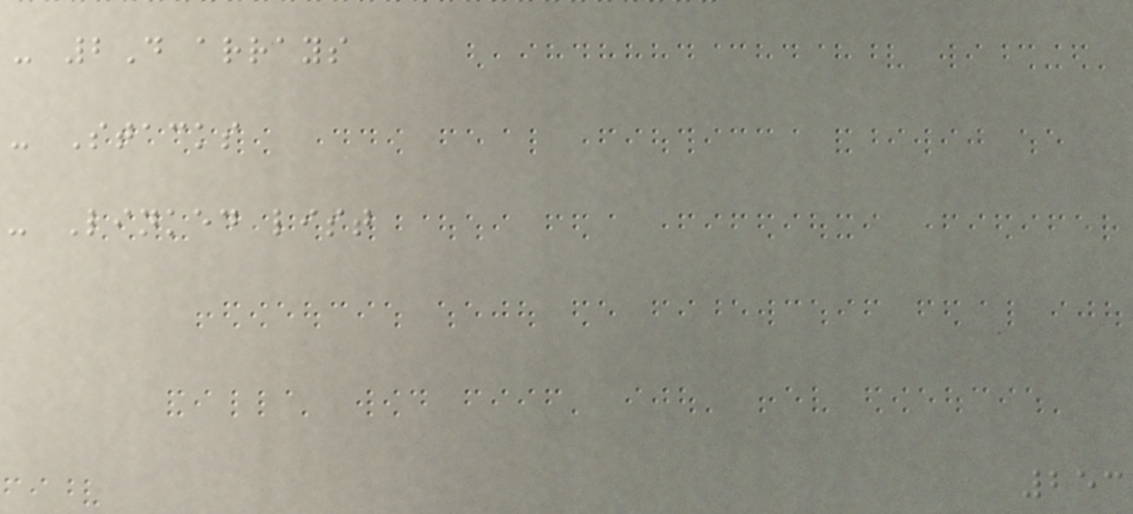- 2D arrays
- Stacks
- Linked list
253
